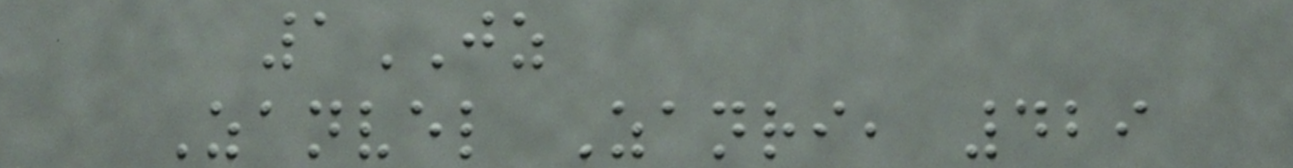1JZ
Zanvel Zanri, 429
